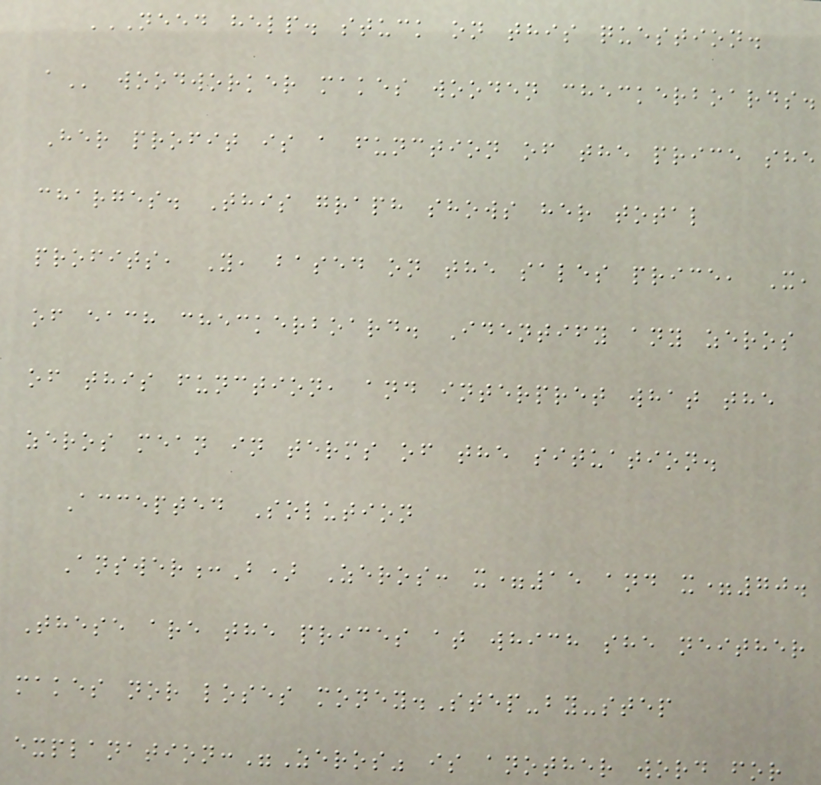NEED HELP. STUCK ON THIS QUESTION.
A woodworker makes wooden checkerboards.
Her profit is a function of the price she
charges. This graph shows her total
profits, Y, based on the sales price, X,
of each checkerboard. Identify any zeros
of this function, and interpret what the
zeros mean in terms of the situation.
Accepted Solution
Answer:B) Zeros: x=15 and x=70.
These are the prices at which she neither
makes nor loses money.Step-by-step
explanation:"Zeros" is another word for
